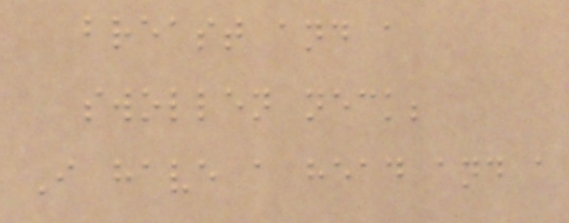breast and a
swollen neck;
I have a head and a
